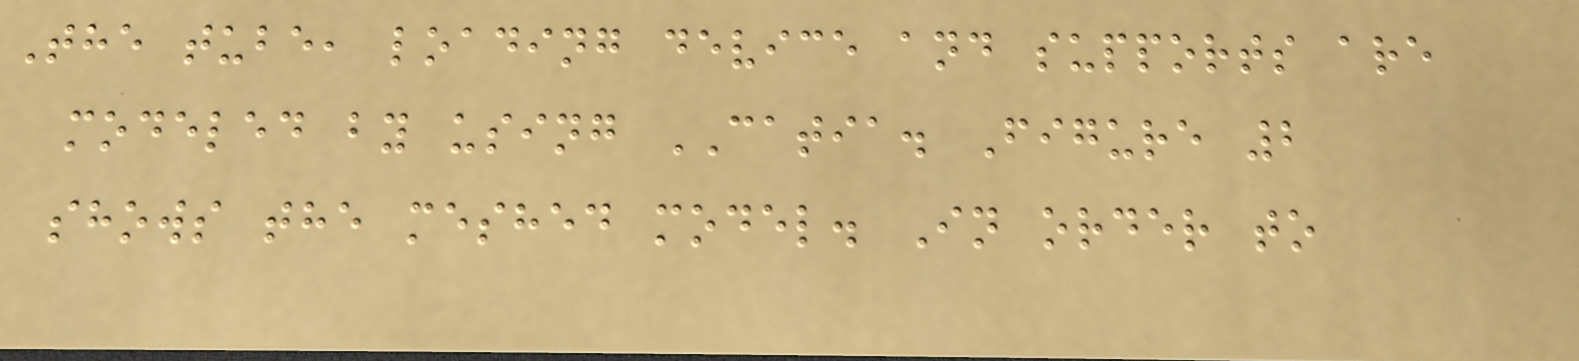The tube, loading device and supports are
modeled by using CATIA. Figure 2
shows the meshed model. In order to
